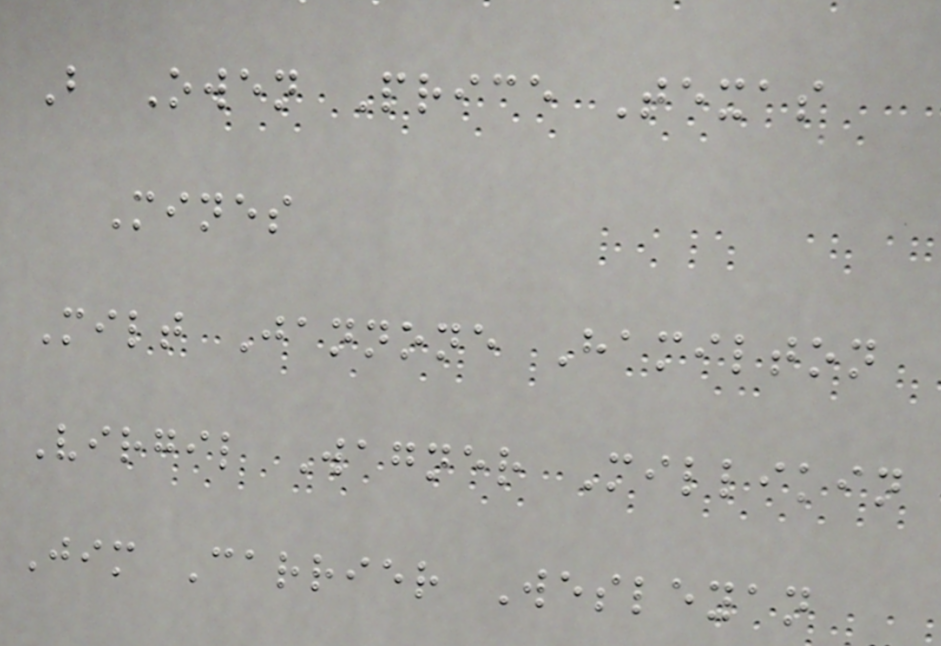B Owen Price Texas
Mines
Milt Jannone Hamilton
Virgil Wagner Millikin
Jim Carrier Wesleyan
